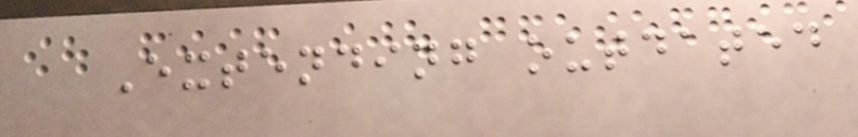Extending outdated
